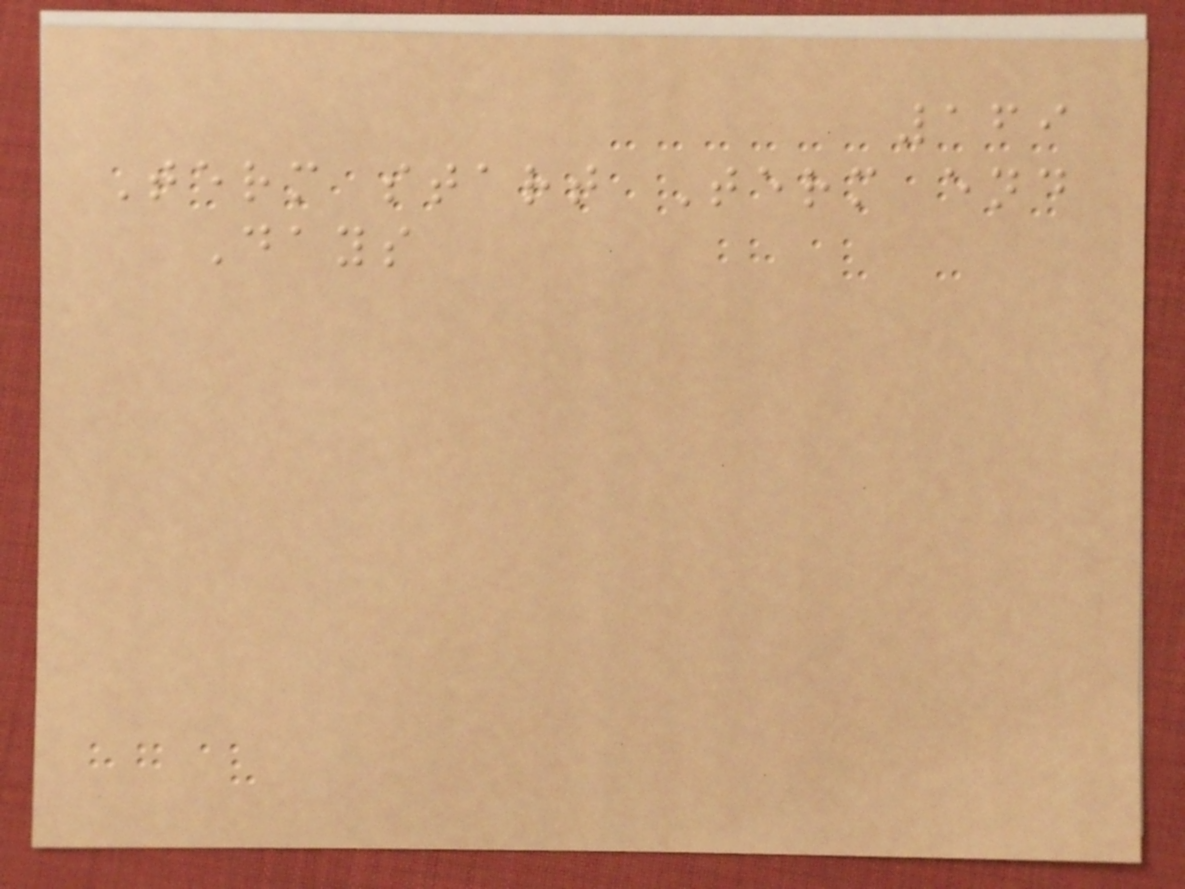169
Term start Term end
Days
